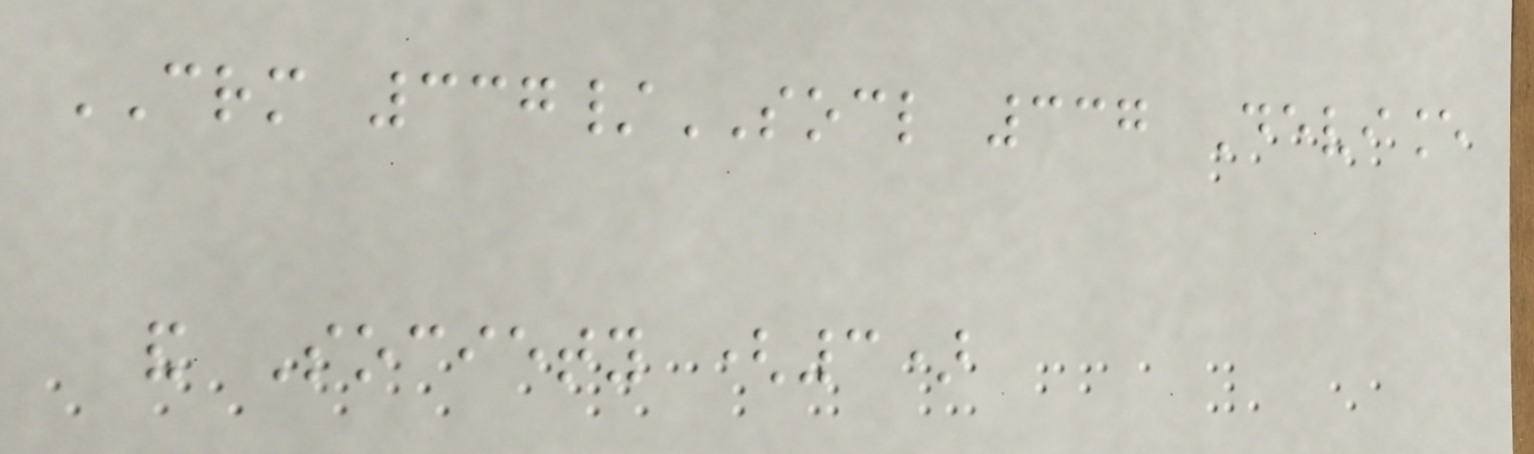CRM 337/SOCL 337 Deviance
and Society (3)
